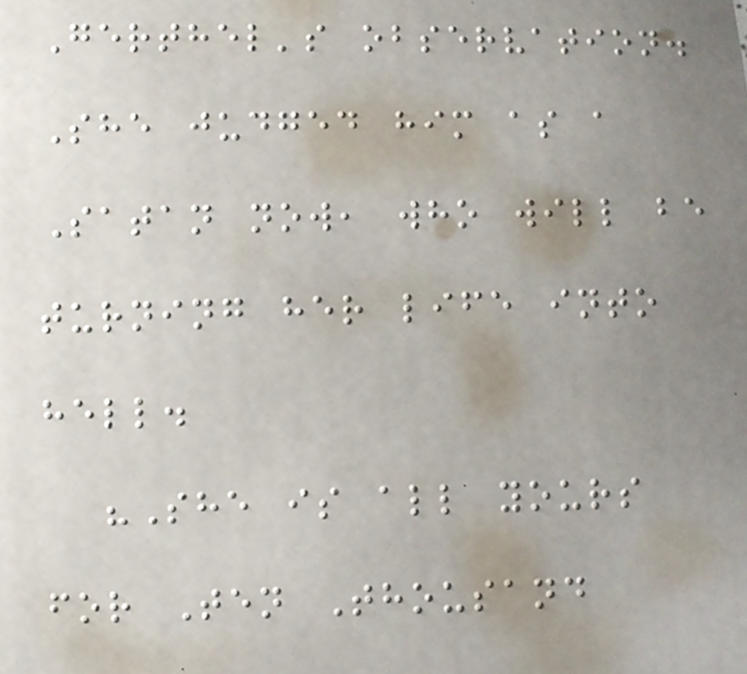Gerthel's observation.
She judged him as a
Satan now, who will be
turning her life into
hell.
"She is all yours
for Ten Thousand
